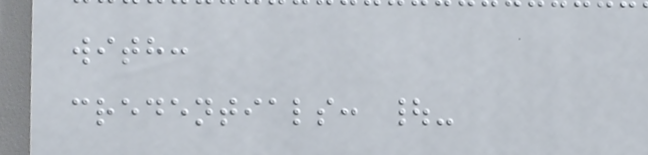with:
credentials: |-
